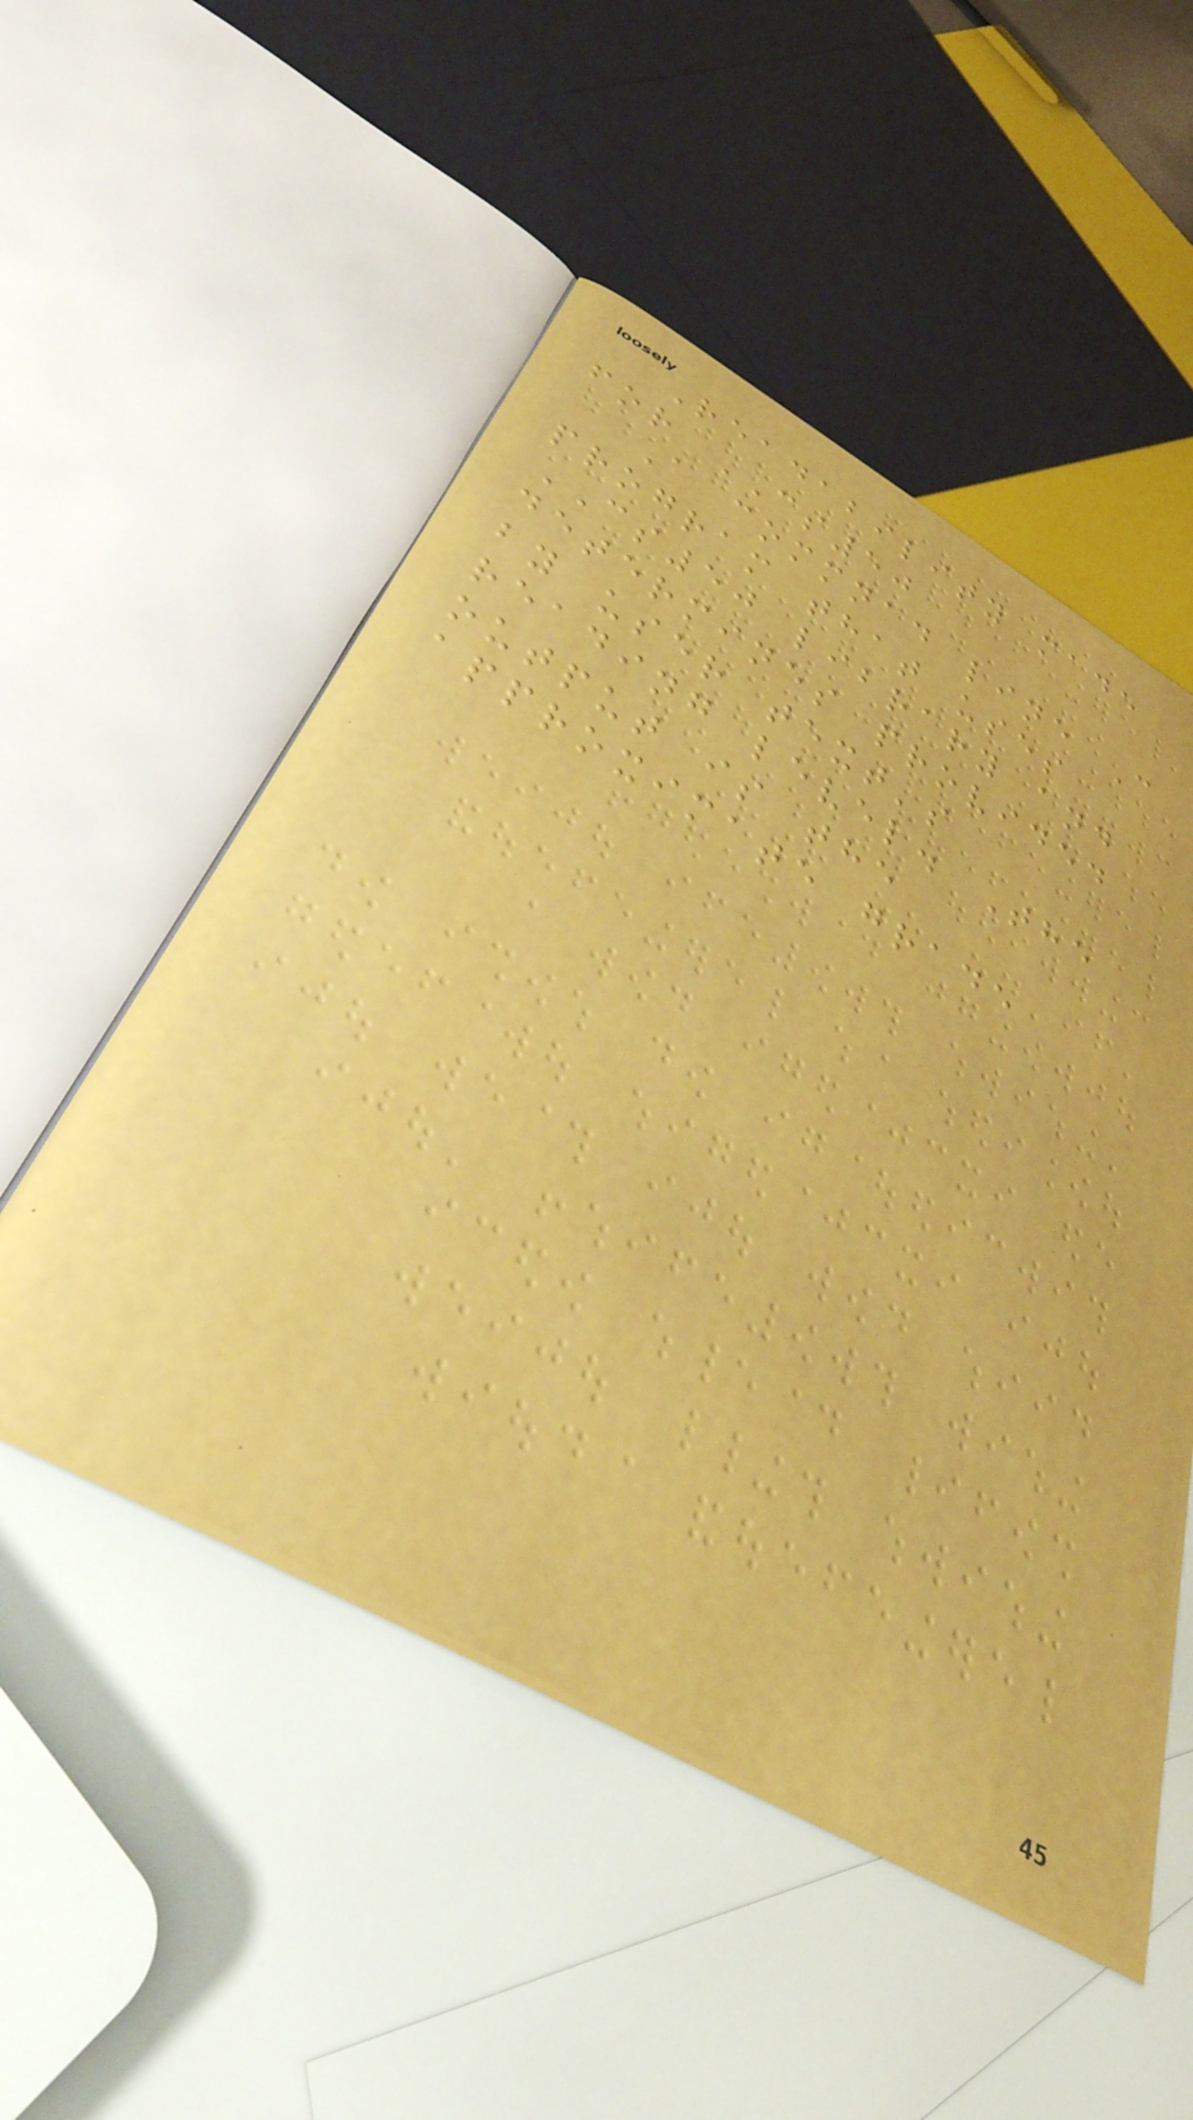Readability made
for CS50
A commnad line C
program that uses
CS50 library and
determines provided
by user text's
reading level. The
output is the
approximate grade
